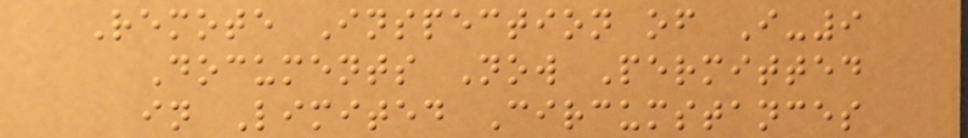Remote Inspection of I-9
Documents Now Permitted
in Limited Circumstances
